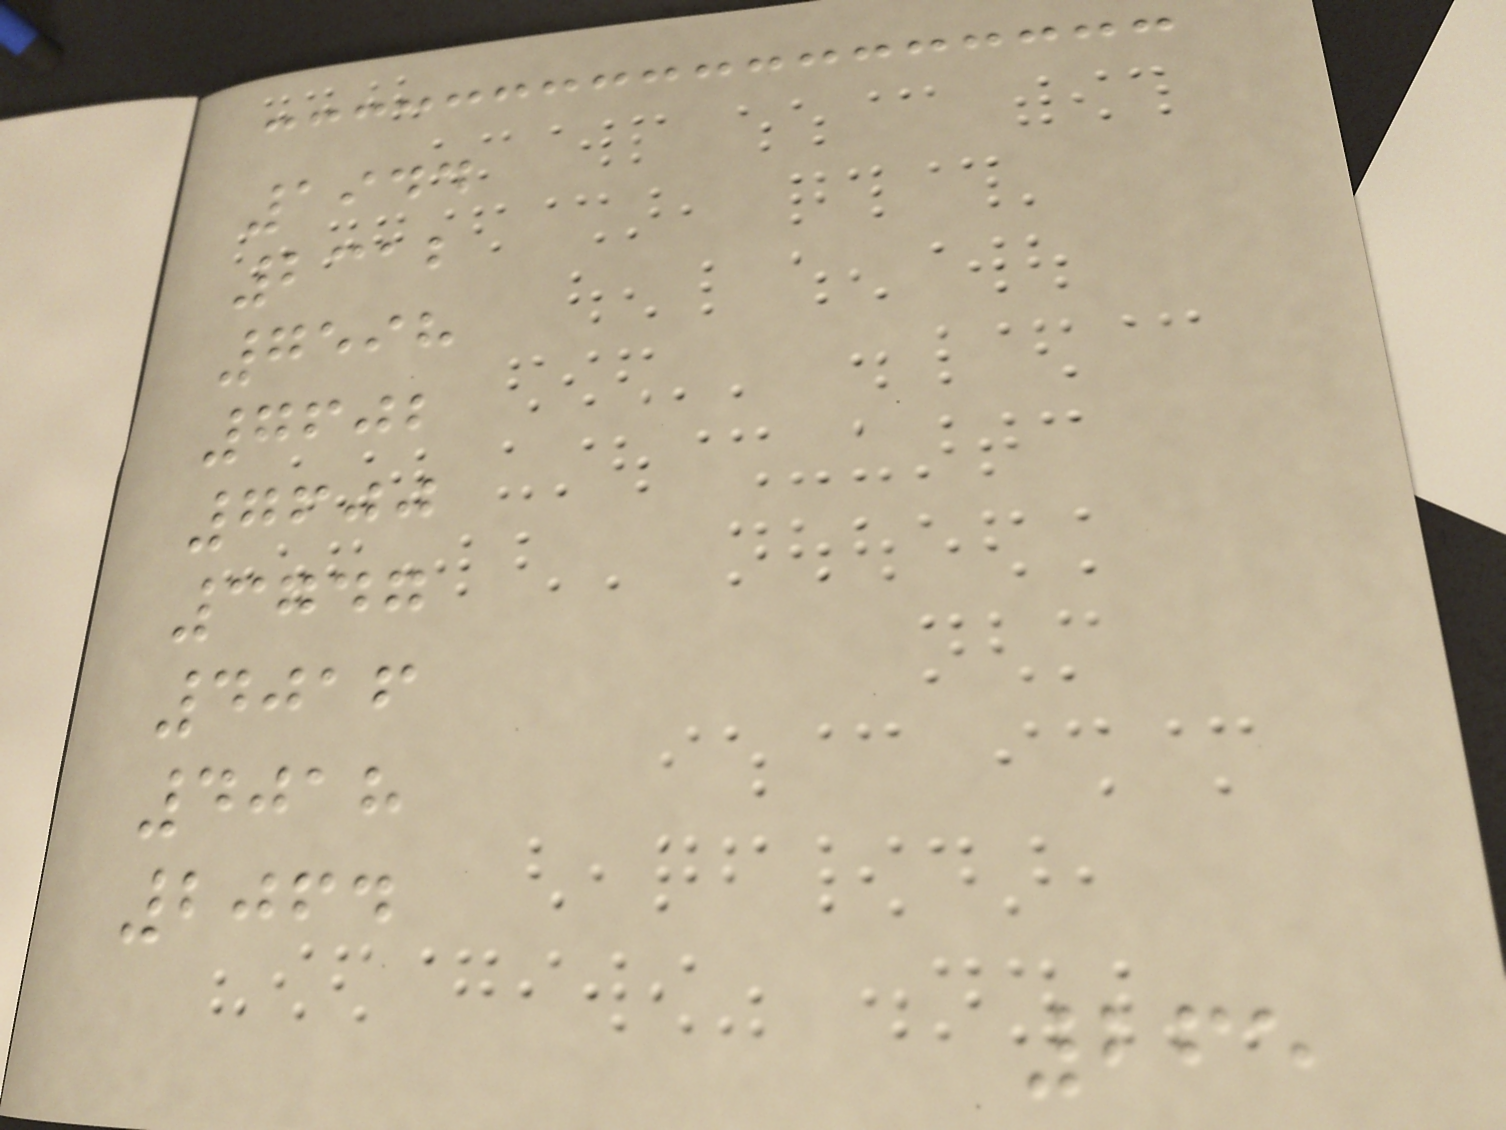1944
2312
7598
7602
7600
3747
4016
4018
2064
265
